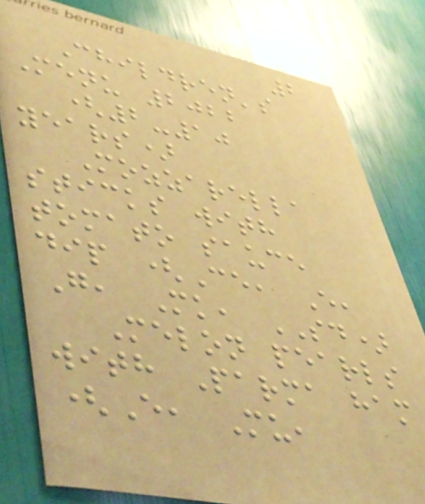2
Children's
Menu 2022
(2-10
years)
Mozzarella
sticks with
tomato sauce
dip (Ce, E,
G, Mk, SD)
Melon pearls
with Parma ham
(E, Mu,
